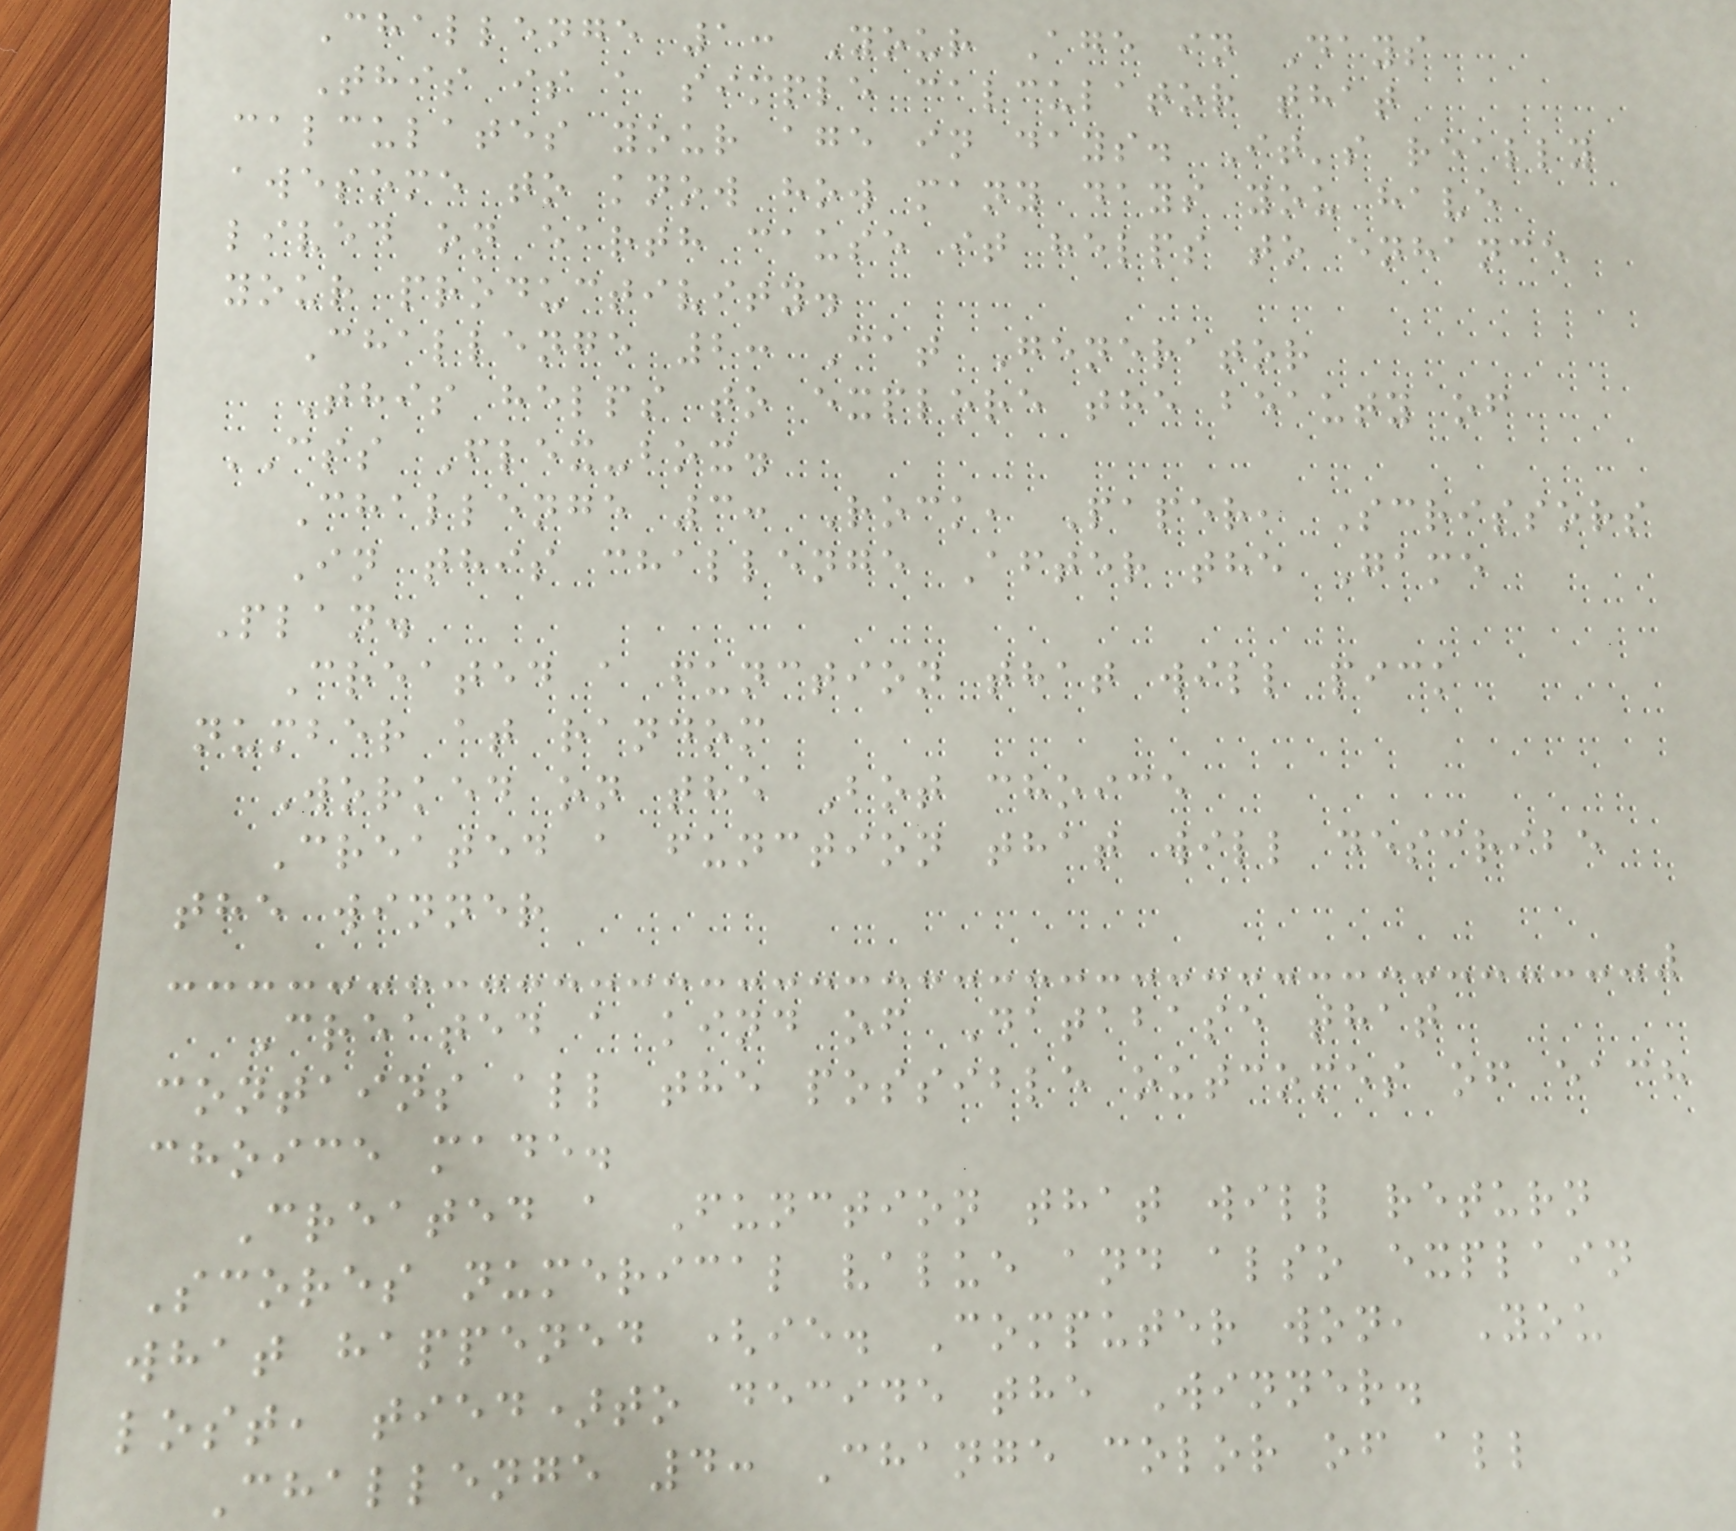Challenge 1: Your Age in Days
This is a simple calculator that
calculates your age in days. It's really
awesome to know how many days you have
lived on earth cause it helps to enhance
your productivity.
Challenge 2: Cat Generator
This helps to explore the beauty of
CSS Flex-box.
Challenge 3: Rock, Paper, Scrissors
In this challenge After the Game
Plan.
Created a function that will pick
number at random
Worked on the Bot choice
Created a function that will describe
the winner
Created a kind of Database that
contains all the possible outcomes of each
choice made.
Created a Function that will return
Scores numerical value and also explain
what happened (ie. Computer won, You
lost, tied)to decide the Winner.
Challenge 4: Change color of all
